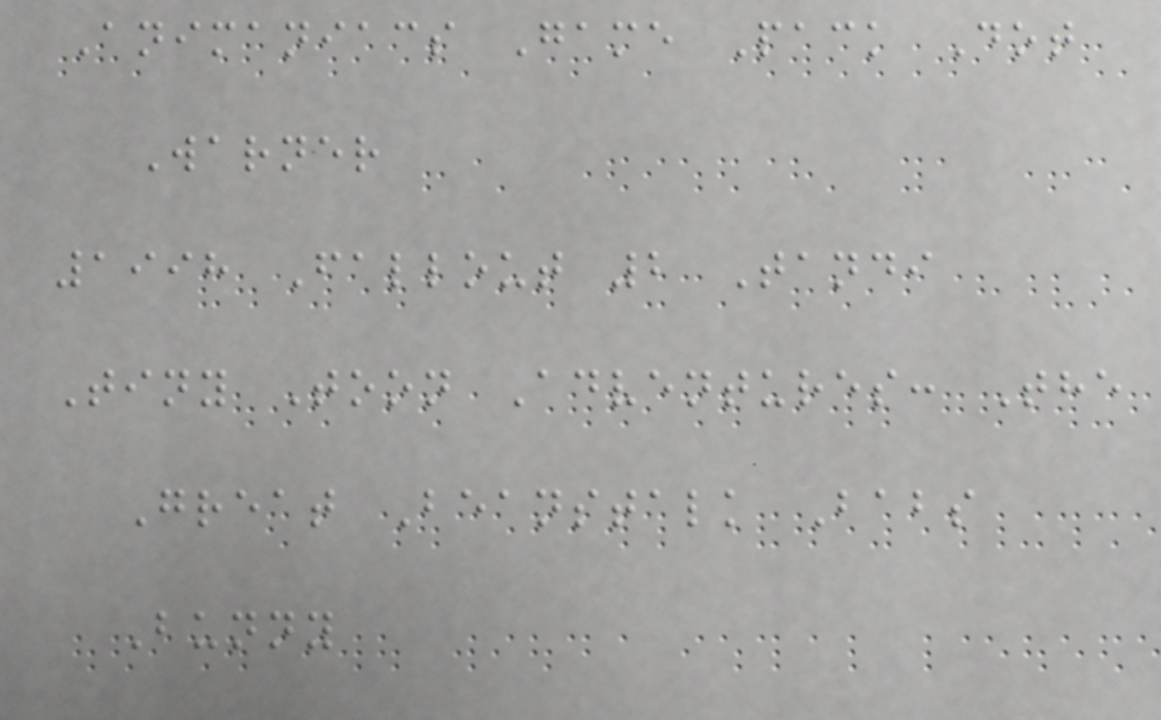Animaniacs Game Pack Dot
Warner
1998 Fallout 2 Tandi
Tiny Toon Adventures: The
Great Beanstalk Babs
Bunny
